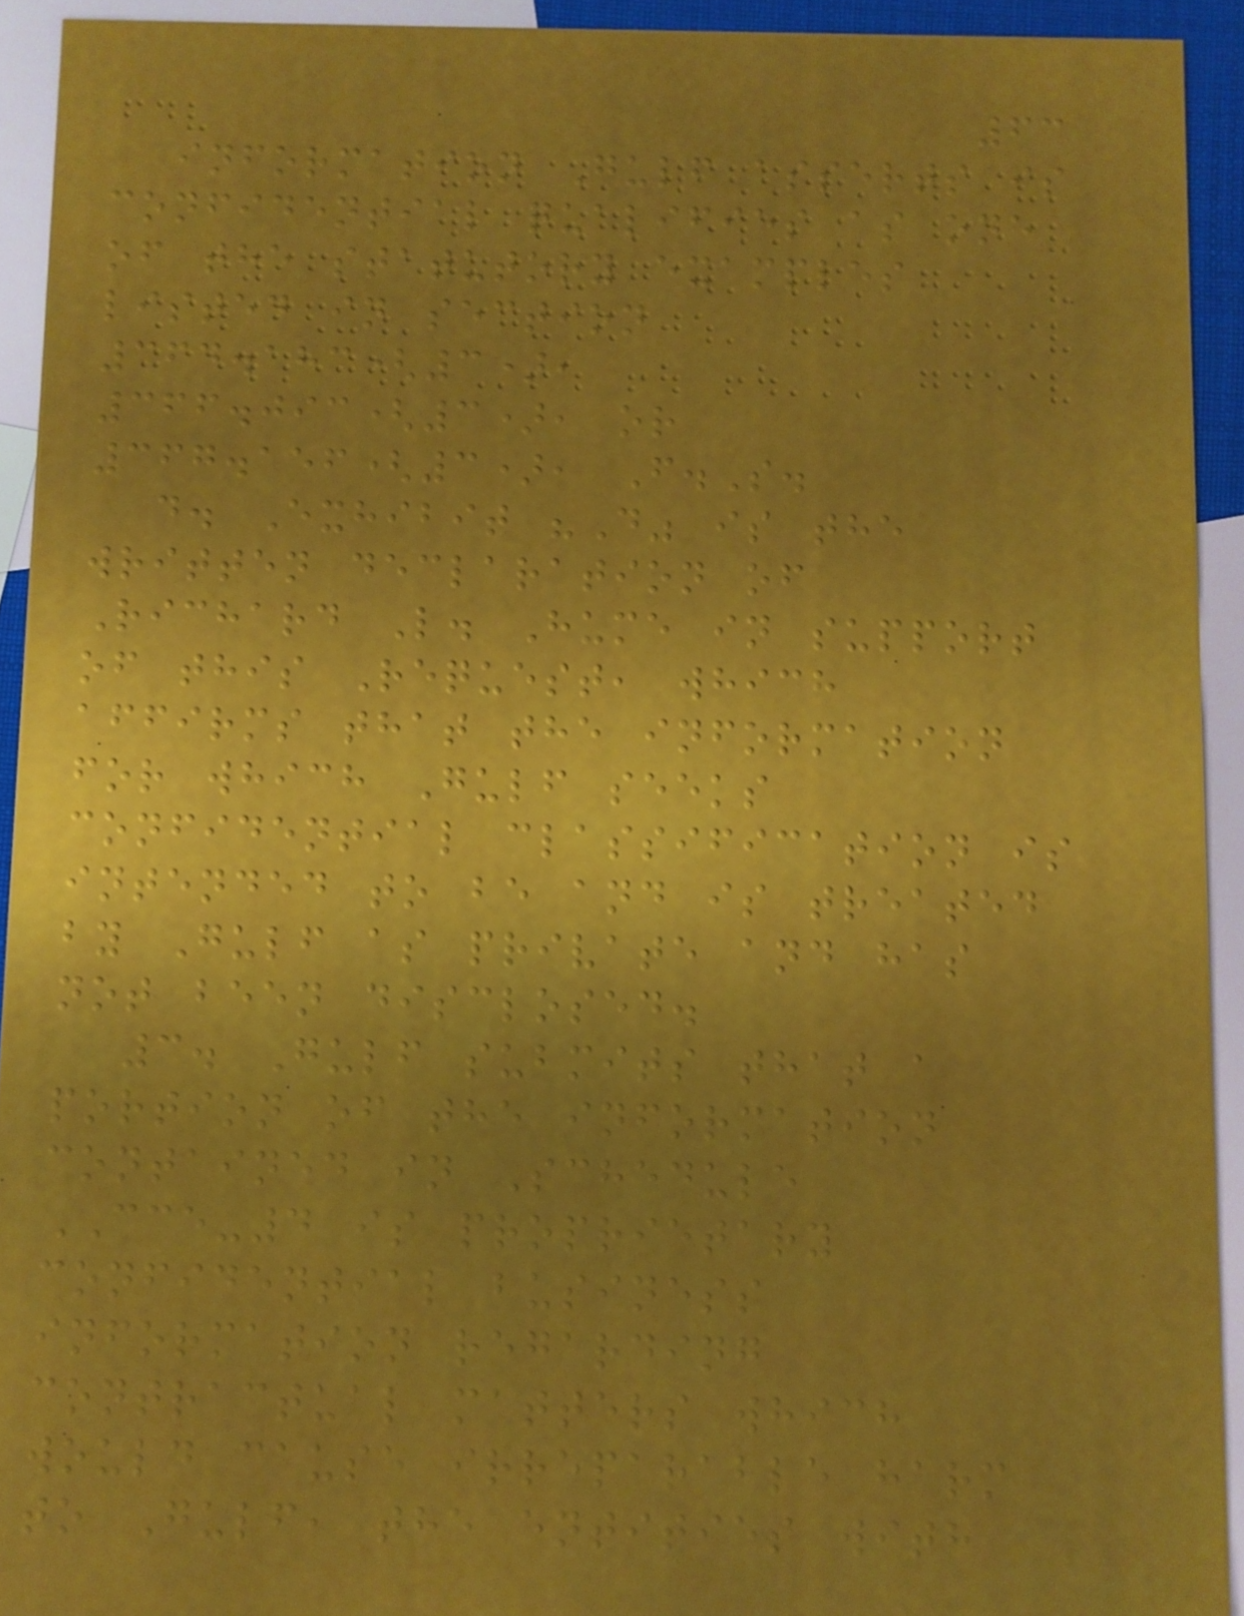63
information Gulf asserts is
confidential qualifies as one
of the statutory examples
listed in section
364.183(3),
366.093(3), or
367.156(3), F.S.
d. Exhibit "D" is the
written declaration of
Richard L. Hume in support
of this Request, which
affirms that the information
for which Gulf seeks
confidential classification is
intended to be and is treated
by Gulf as private and has
not been disclosed.
3. Gulf submits that a
portion of the information
contained in Schedule
CCE-4 is proprietary
confidential business
information regarding
contractual matters which
would cause irreparable harm
to Gulf, the entities with
